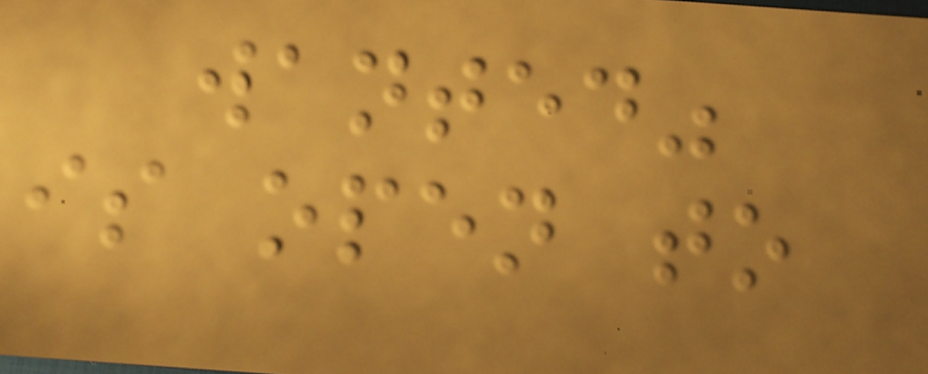wanted"
is open to
